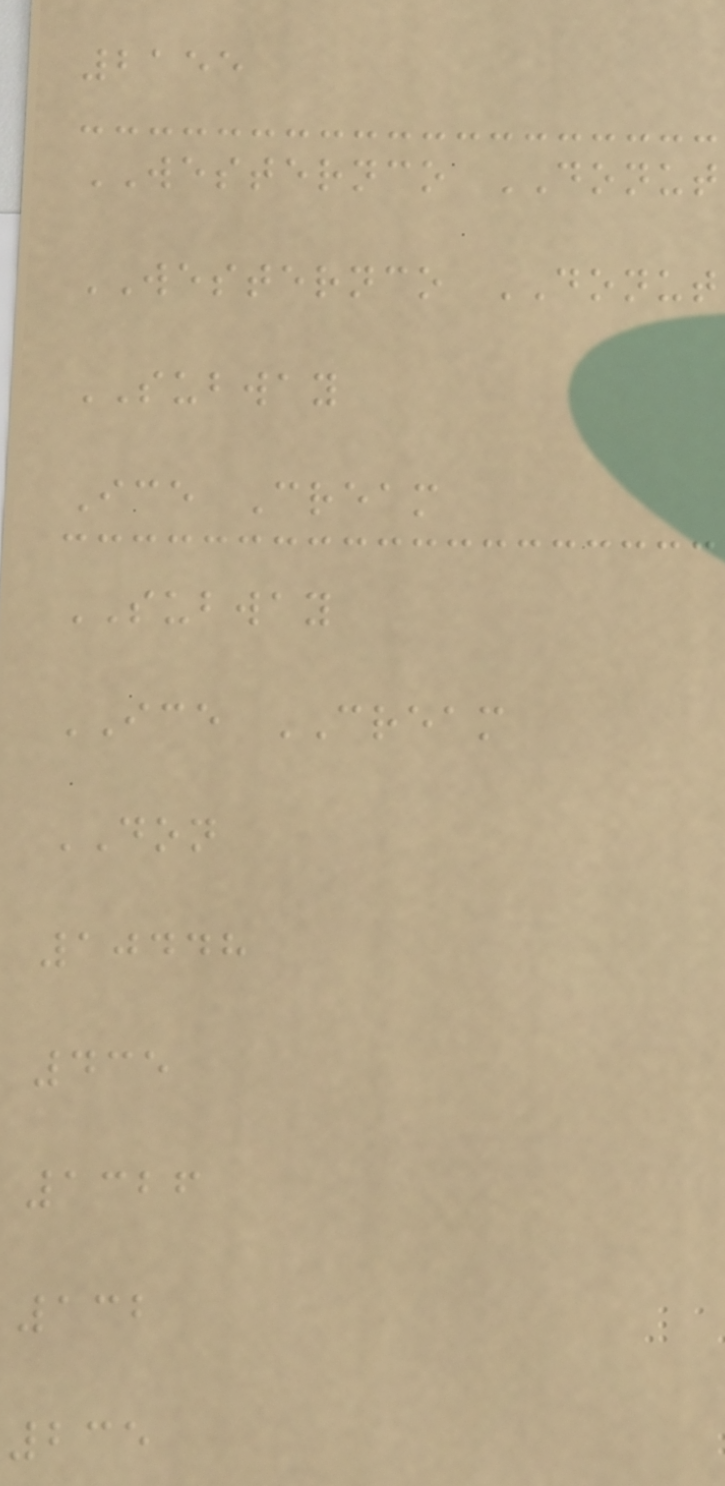2155
WESTERNCO DONUT
WESTERNCO DONUT
SUBWAY
Ice Cream
SUBWAY
ICE CREAM
DON
10448
435
1326
132
235
